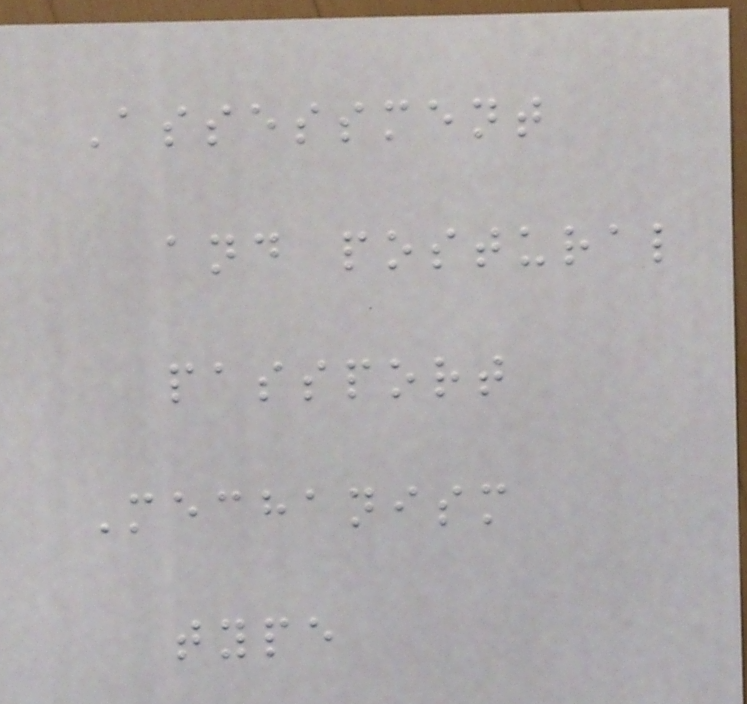Assessment
and postural
passport
Mechanism
type
